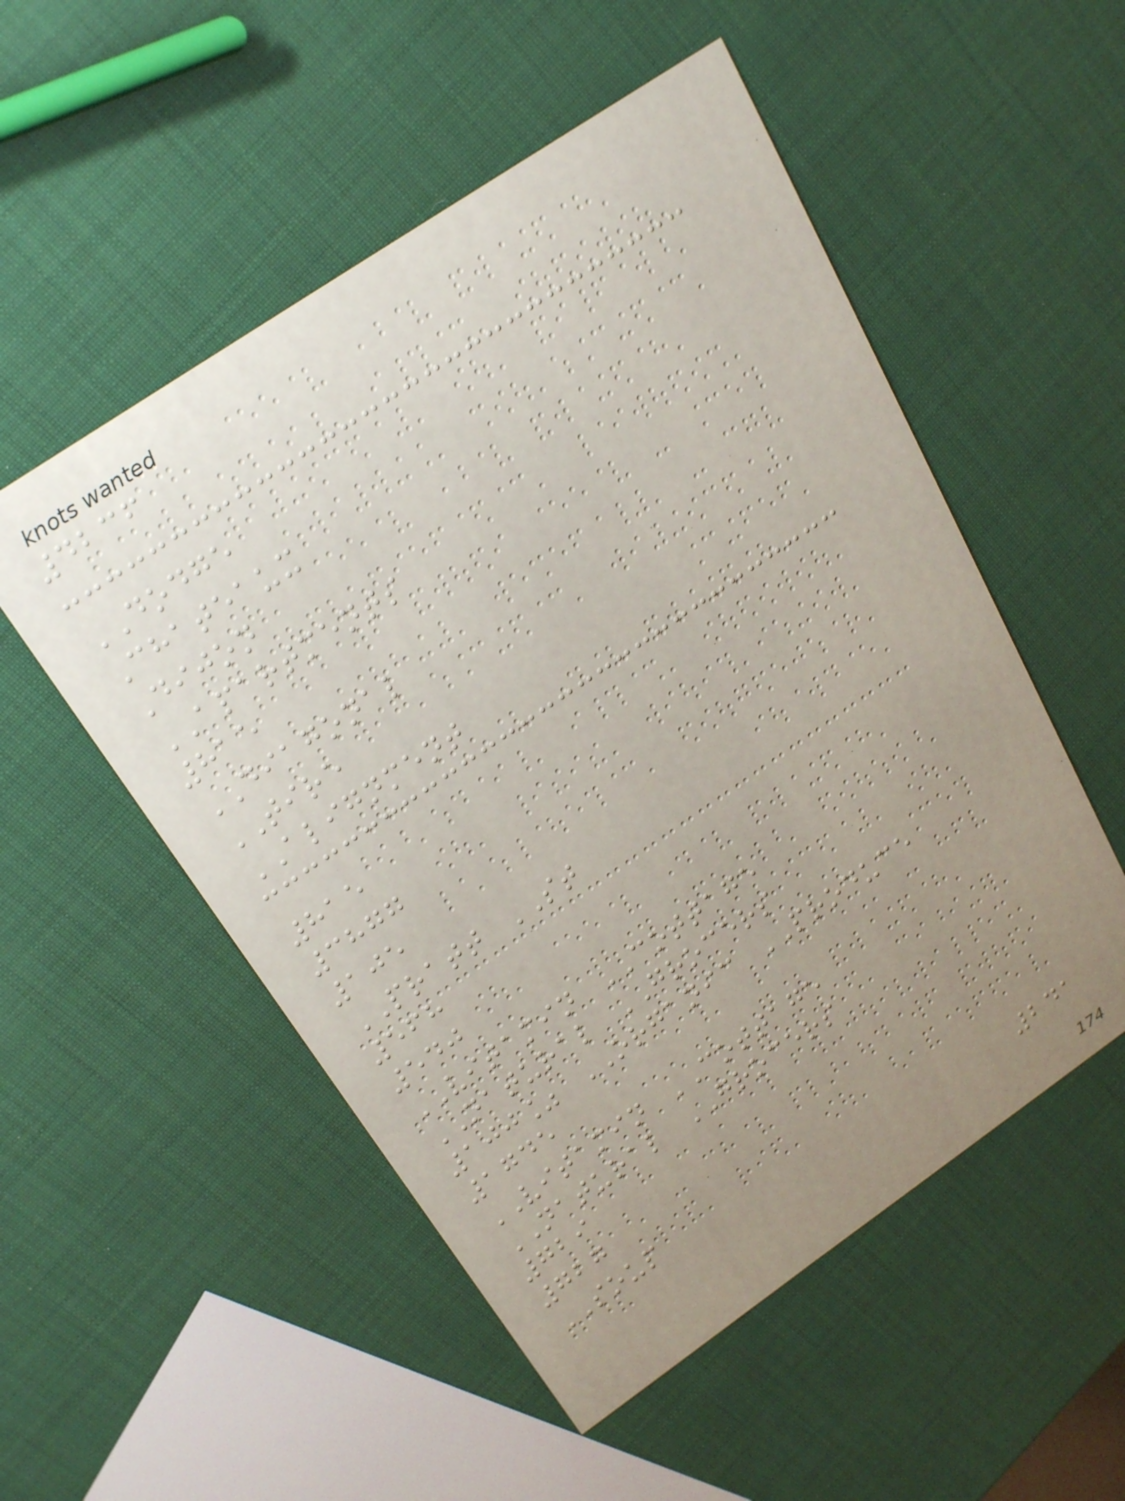4236
DODGE
Chateaux
Dijon
APARTMENTS
815
DIAGONAL
TIRE
ALIGNMENT
815
3877
105
PRATT ST
568
540
VITAMIN COTTAGE
NATURAL GROCERS
100% ORGANIC PRODUCE
1745
VITAMIN COTTAGE
NATURAL GROCERS
729
727
SOUP
241
